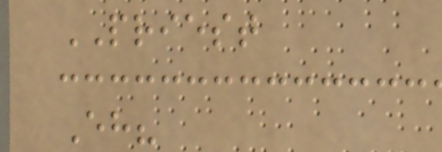PRIEST
Eh?
